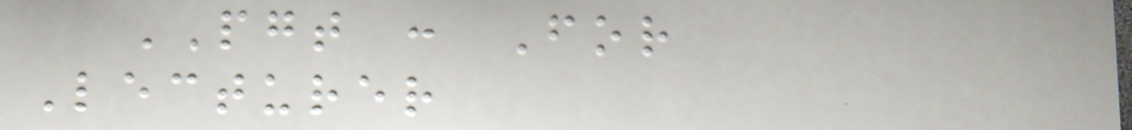PGT : For
Lecturer
